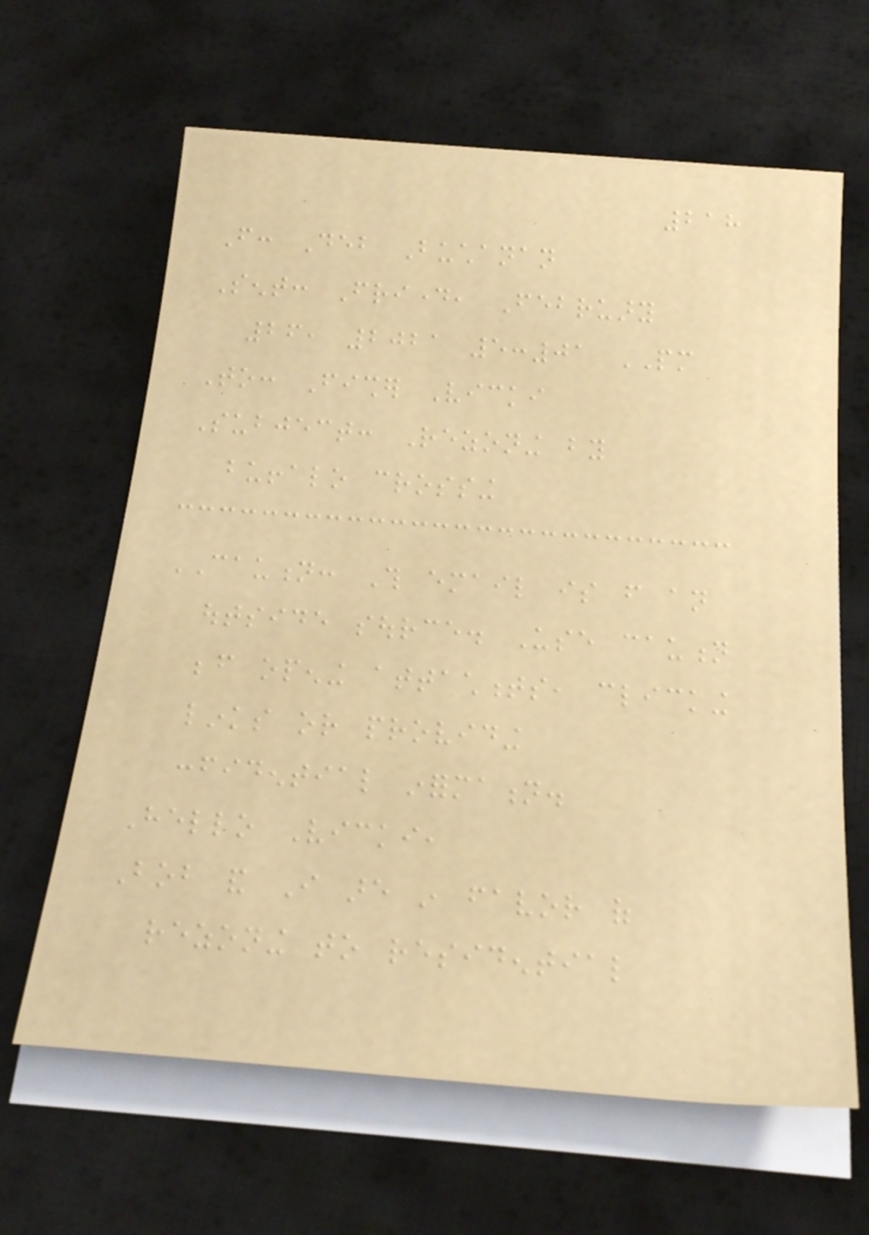218
From: Deb Buchanan
Sent: Friday, February
26, 2021 5:01 PM
To: Fisher Vicki
Subject: Rezoning by
buffalo crossing
CAUTION: This email is from an
outside source. Use caution
before opening attachments, clicking
links or providing
confidential information.
Hello Vicki,
Bob and I are in favor of
rezoning to residential
